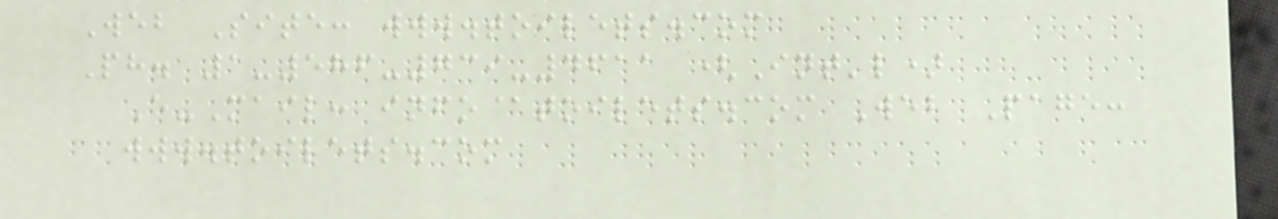Web Site: www.toilets.com
Ph. 1-586-739-4611 (Int'l)
E-Mail: info@toilets.com Web Page:
www.toilets.com
